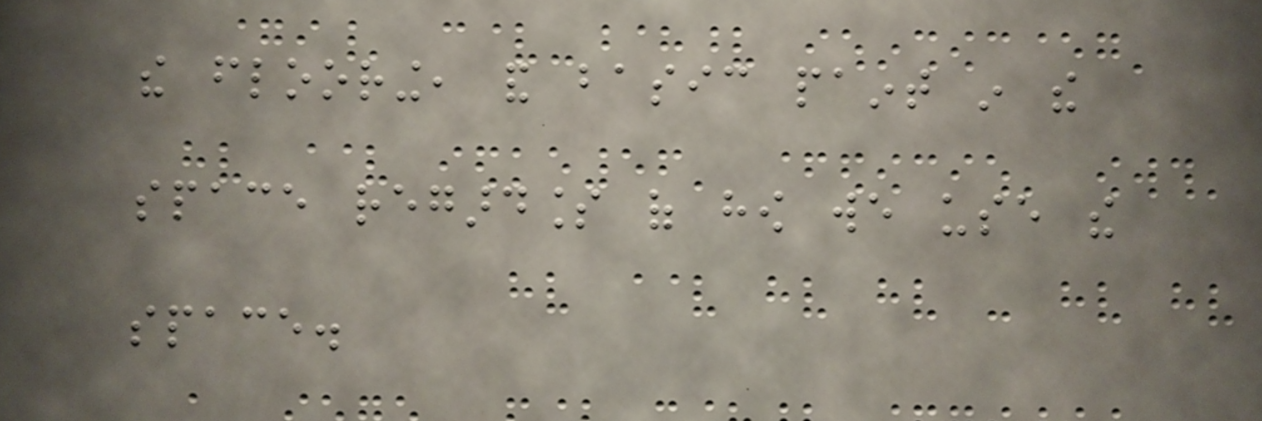the flooring, and basic paint in the
space regardless of how we use the
space.
